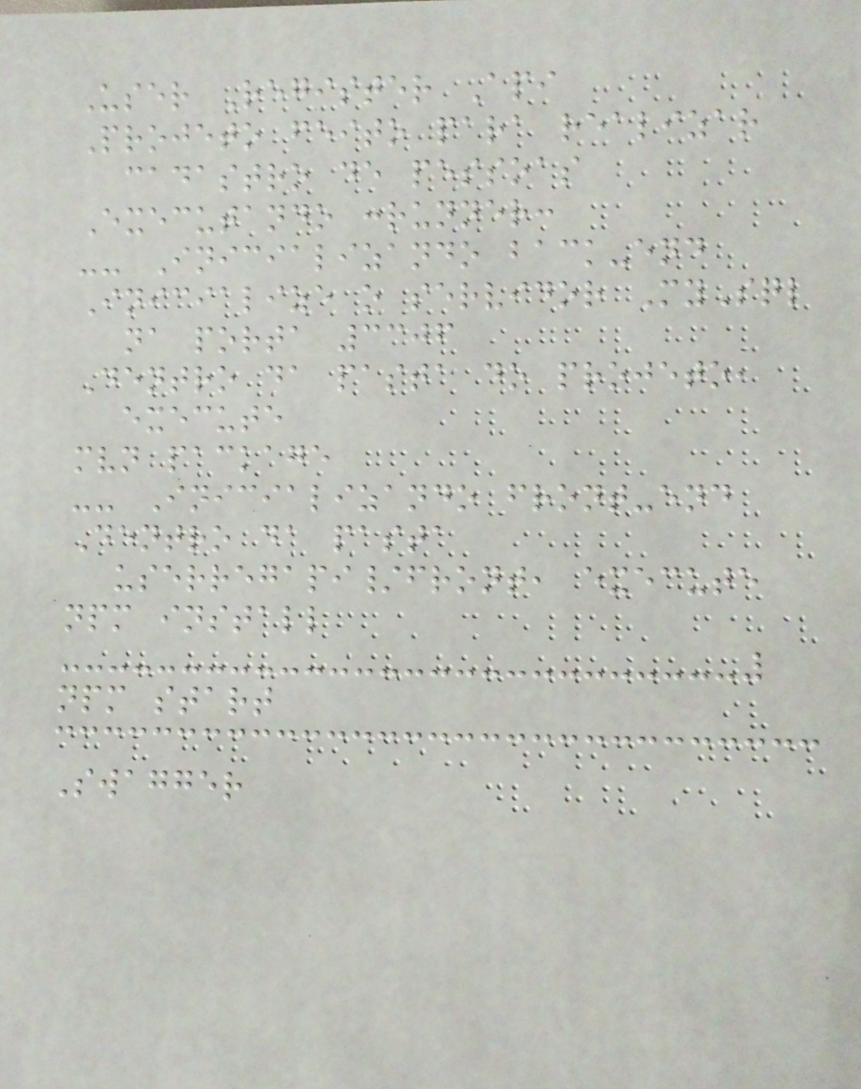User Register Api
Projeto feito para realizar
cadastro de pessoas
Executando :runner:
-- Inicializando back-end
Inicialize o servidor MySql
na porta 3306
Dentro da pasta do projeto,
execute
mvn package
-- Inicializando front-end
Dentro da pasta
userregapi/front, execute
npm install
npm start
Swagger
